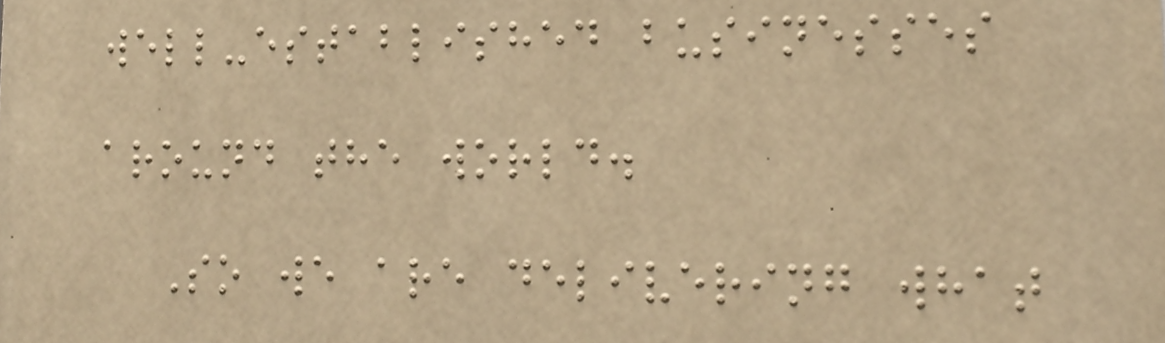well-established businesses
around the world.
So we are delivering what
